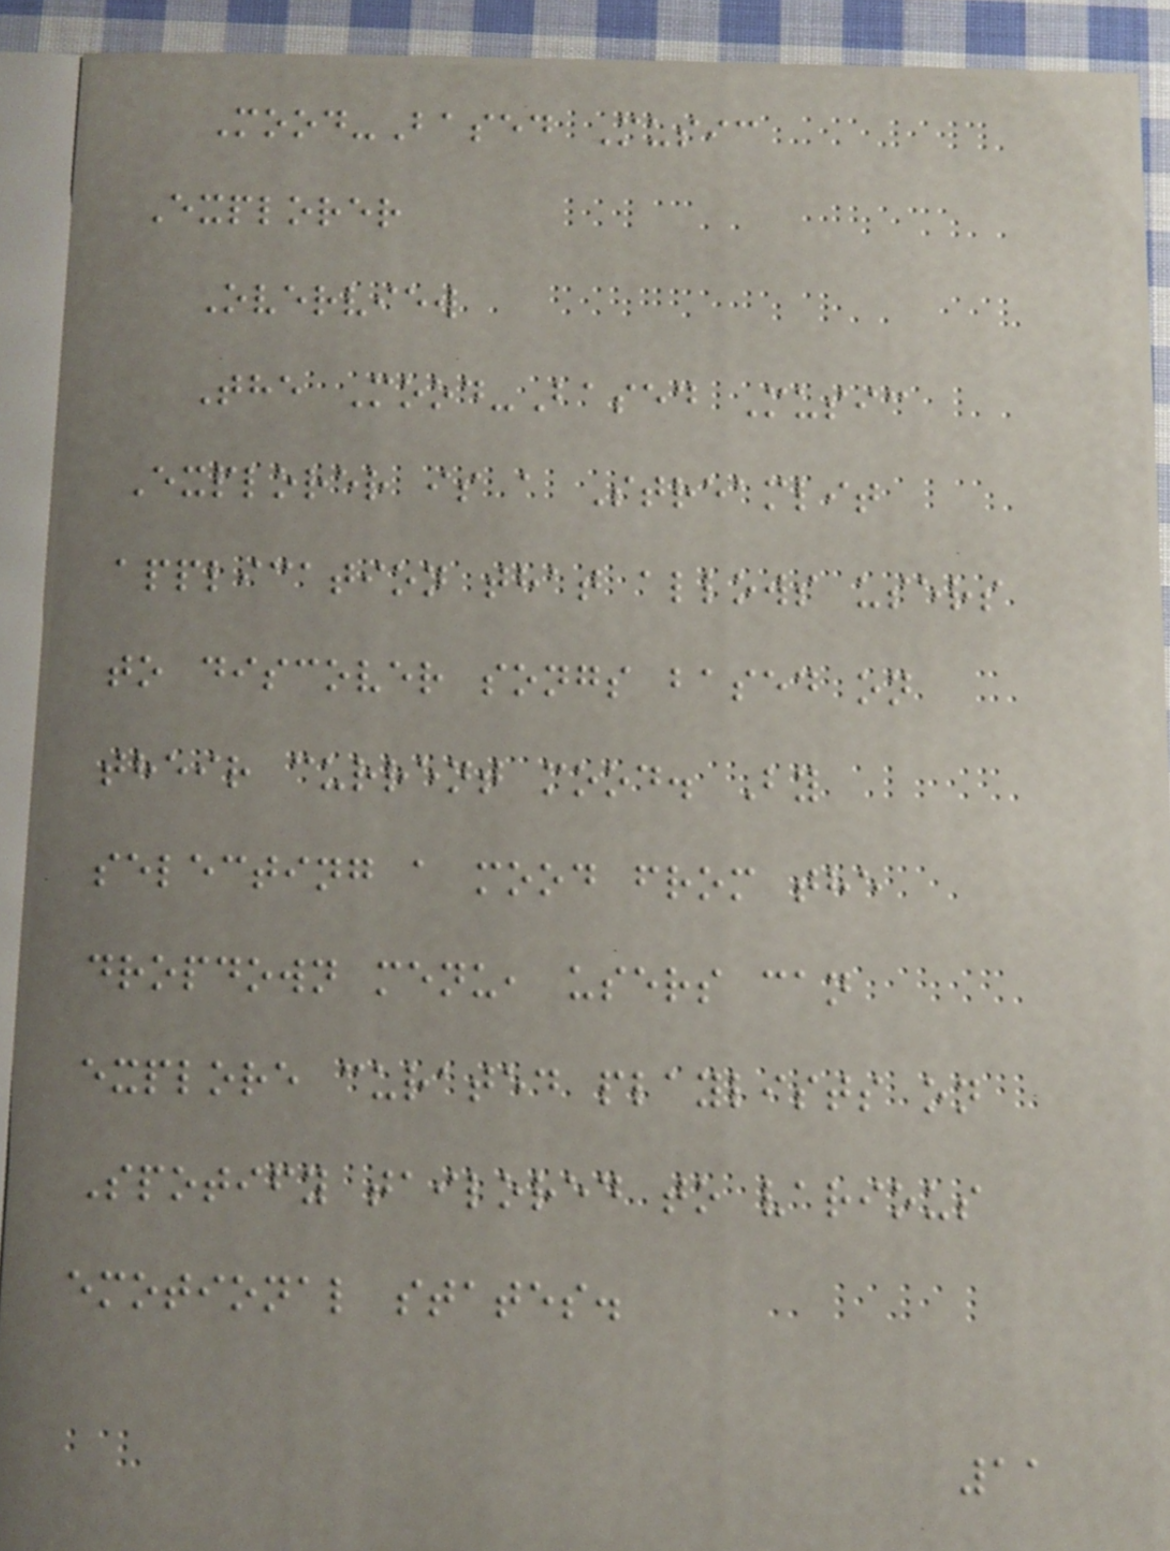Mood-Based Music
Explorer
Overview
The Mood-Based Music
Explorer is a Streamlit
application that allows users
to discover songs based on
their current mood. By
selecting a mood from the
dropdown menu, users can
explore curated playlists on
Spotify tailored to various
emotional states.
11
